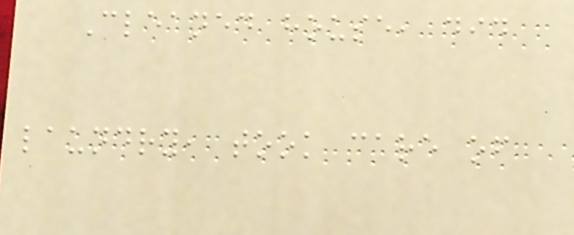Cleaned house, did
laundry, took care of
